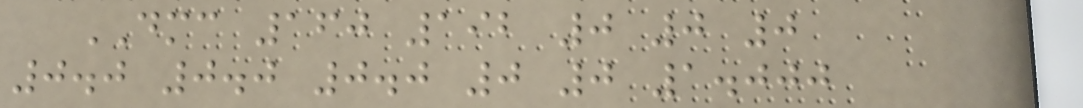DMC 160 192 0 0 0
0.0 0.0 0.0 0 0 1.000
